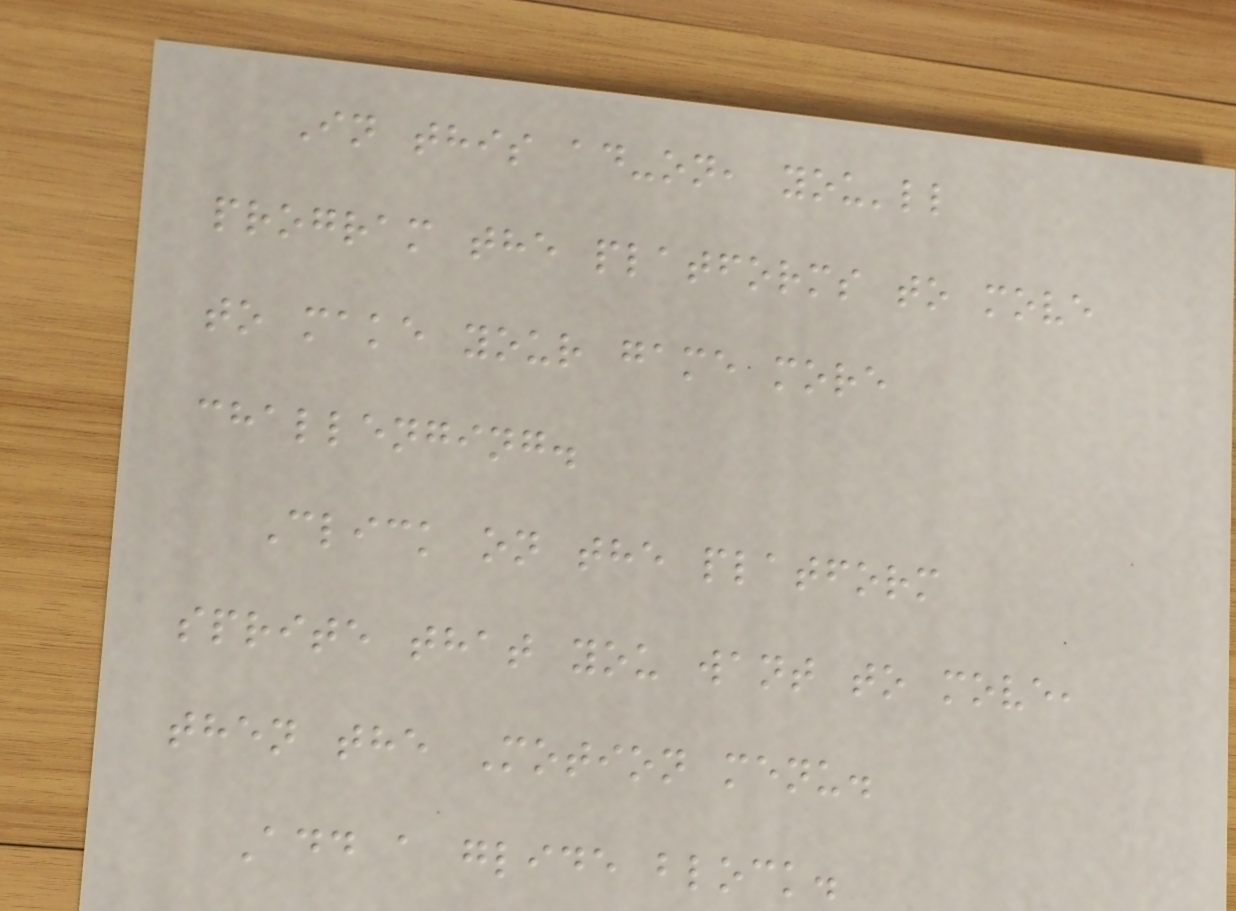In this ad-on, you'll
program the platforms to move
to make your game more
challenging.
Click on the platform
sprite that you want to move,
then the Motion menu.
Add a glide block.
